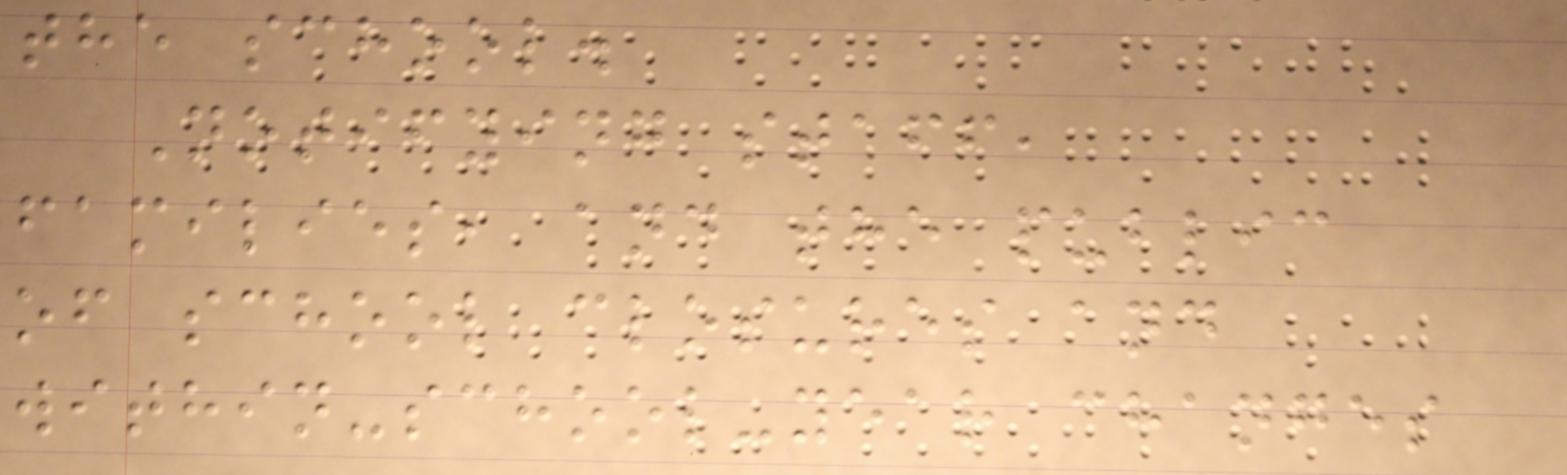the school.
Notifying staff,
families, and the public
of school closures and
within-school-year changes
